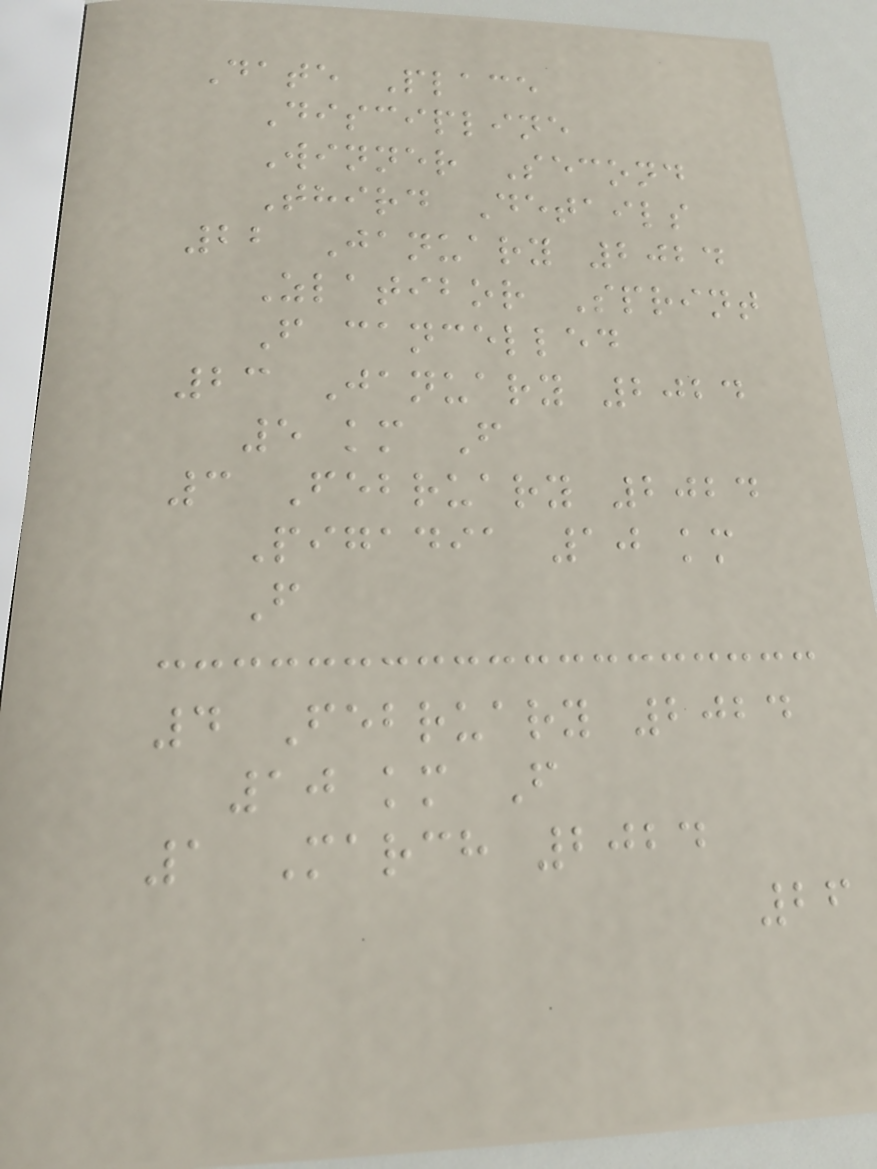Date Place
Discipline
Winner Second
Third Details
22 January 2024
Zlatibor Sprint
F cancelled
23 January 2024
5 km F
3 February 2024
Pigadia 10 km
F
4 February 2024
10 km F
1 March 2024
26
